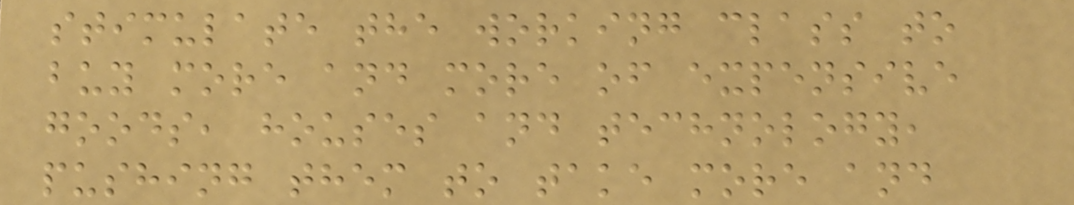stimulate the working class to
buy more and more of expensive
goods, houses and technology,
pushing them to take more and
